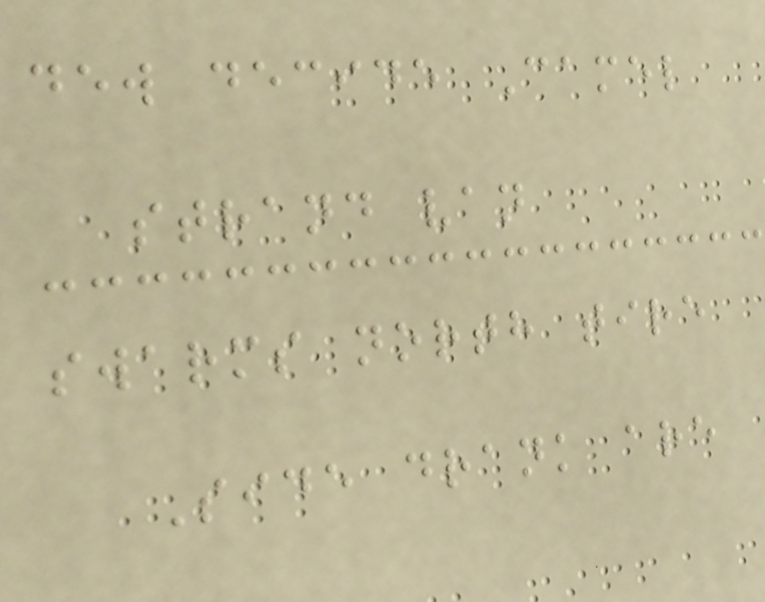dew decide Camel
strand van
swarms north tire
Side drank are
